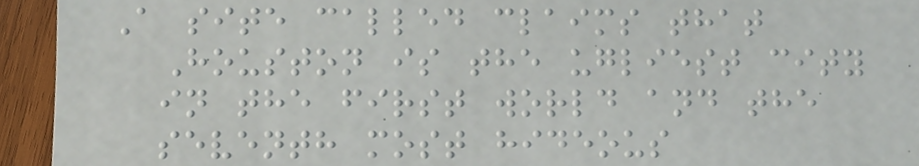A site called claims that
Houston is the ugliest city
in the first world and the
seventh most hideous
